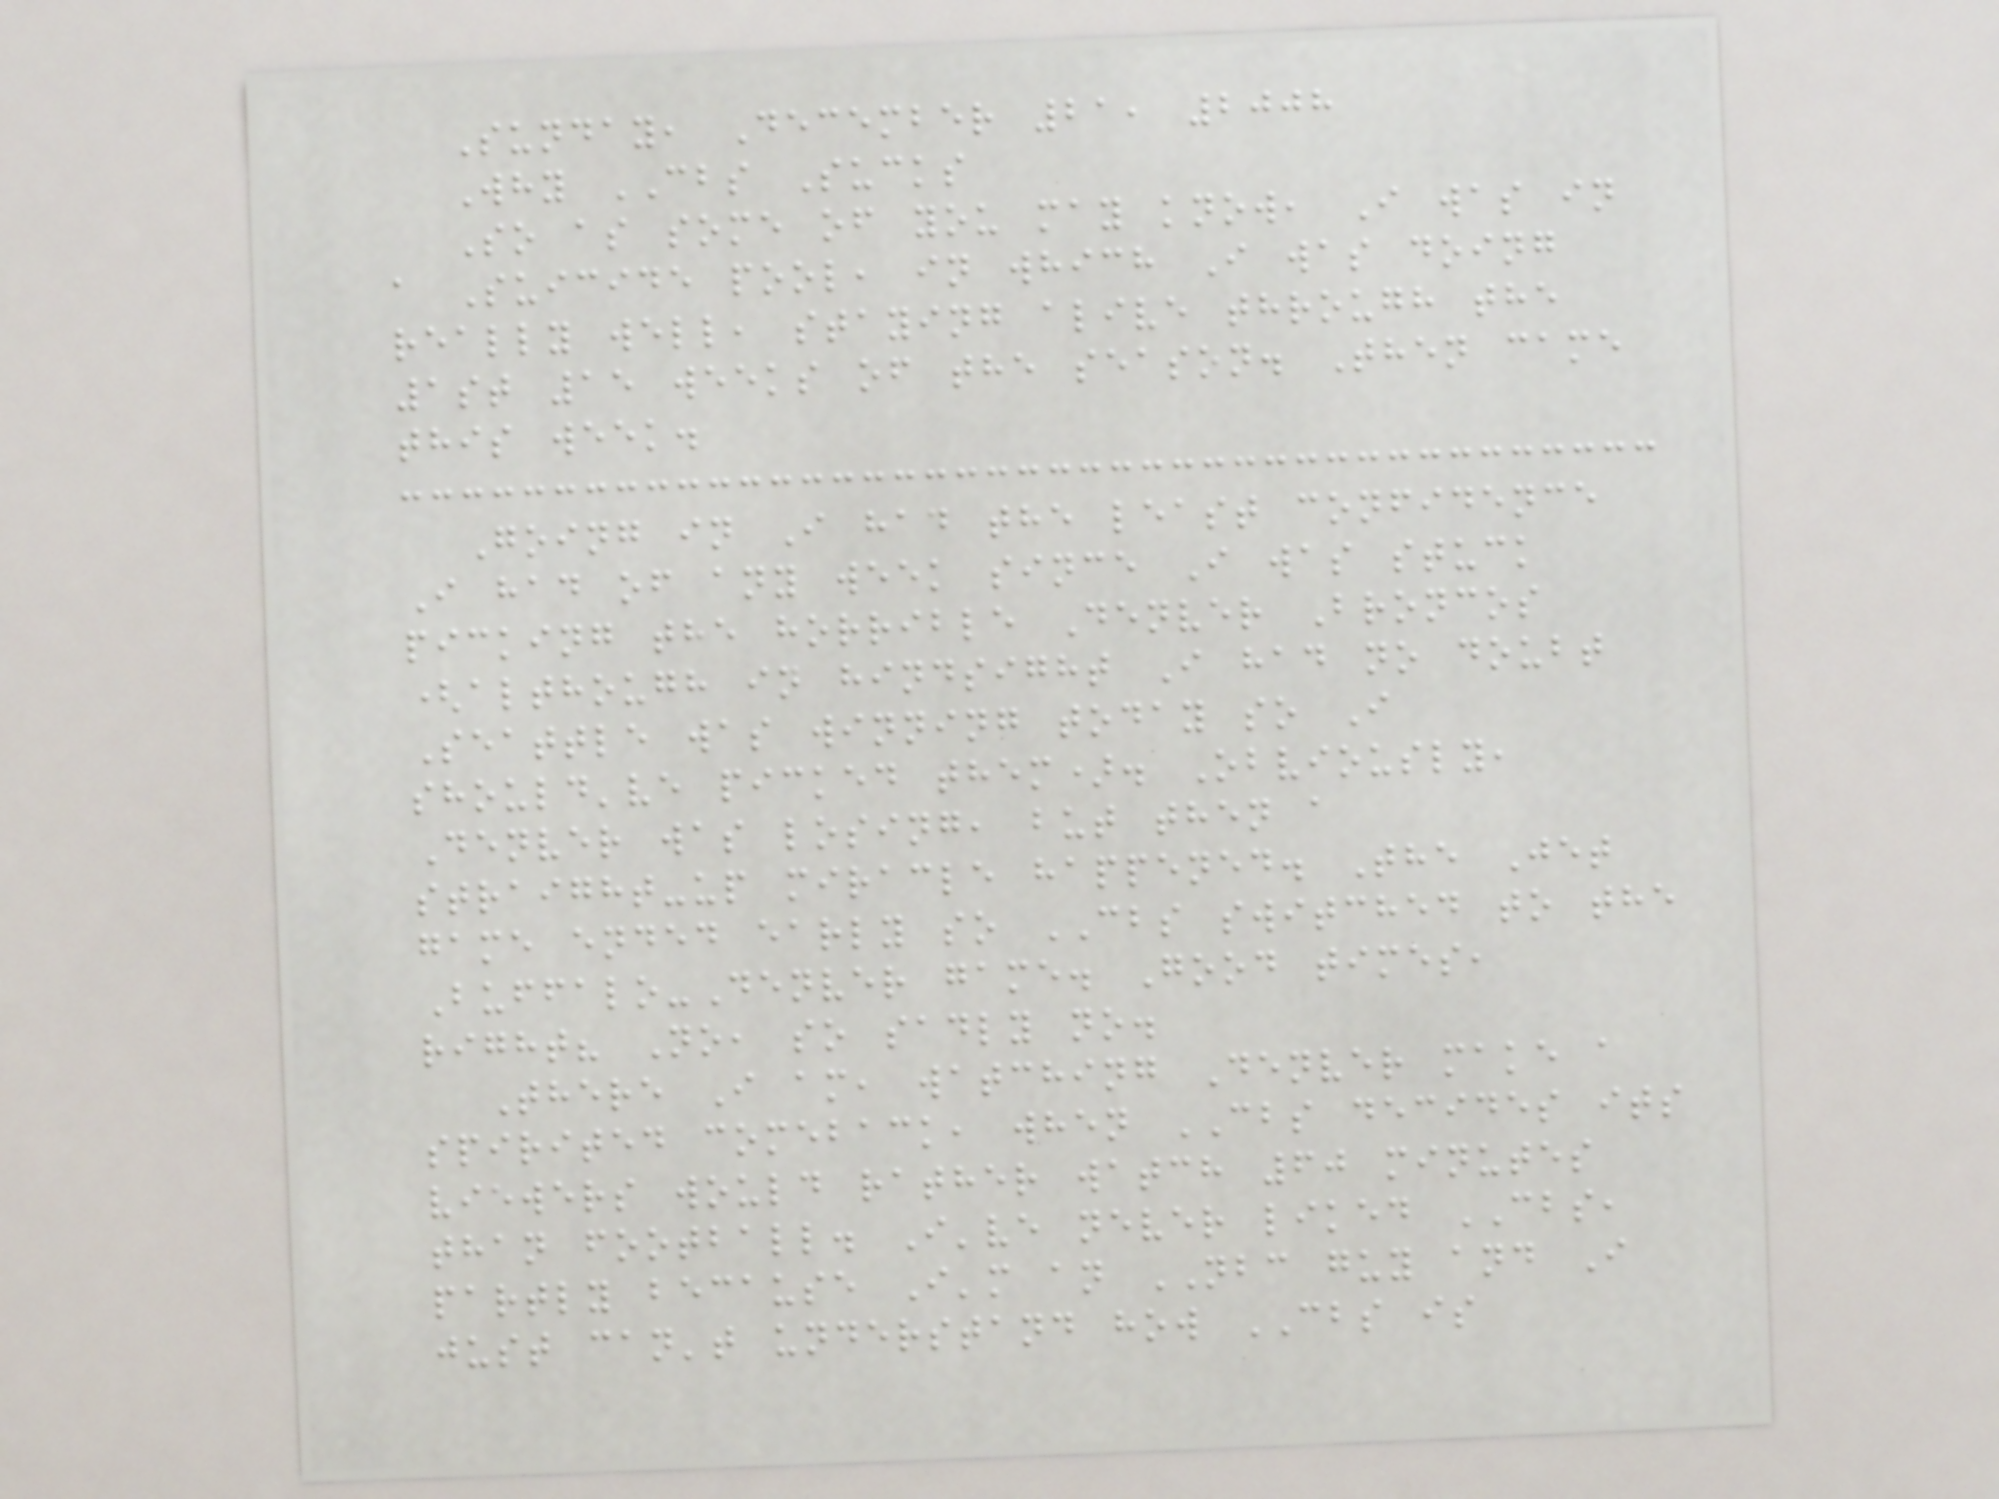Sunday, December 21, 2008
Why CBS Sucks
So as some of you may know, I was in
a Suicide pool, in which I was doing
really well, staying alive through the
1st 15 weeks of the season. Then came
this week.
Going in I had the least confidence
I had of any week since I was stuck
picking the horrible Denver Broncos
(although in hindsight I had no doubt
Seattle was winning today so I
should've picked them). Obviously,
Denver was losing, but then a
straight-up miracle happened. The Jet
game ended early so CBS switched to the
Buffalo-Denver game. Good times,
right? No, so sadly no.
There I am, watching Denver make a
spirited comeback, when CBS decides its
viewers would rather watch 60 minutes
than football. I've never liked CBS,
partly because I'm an NBC guy and I
just can't understand how CBS is
